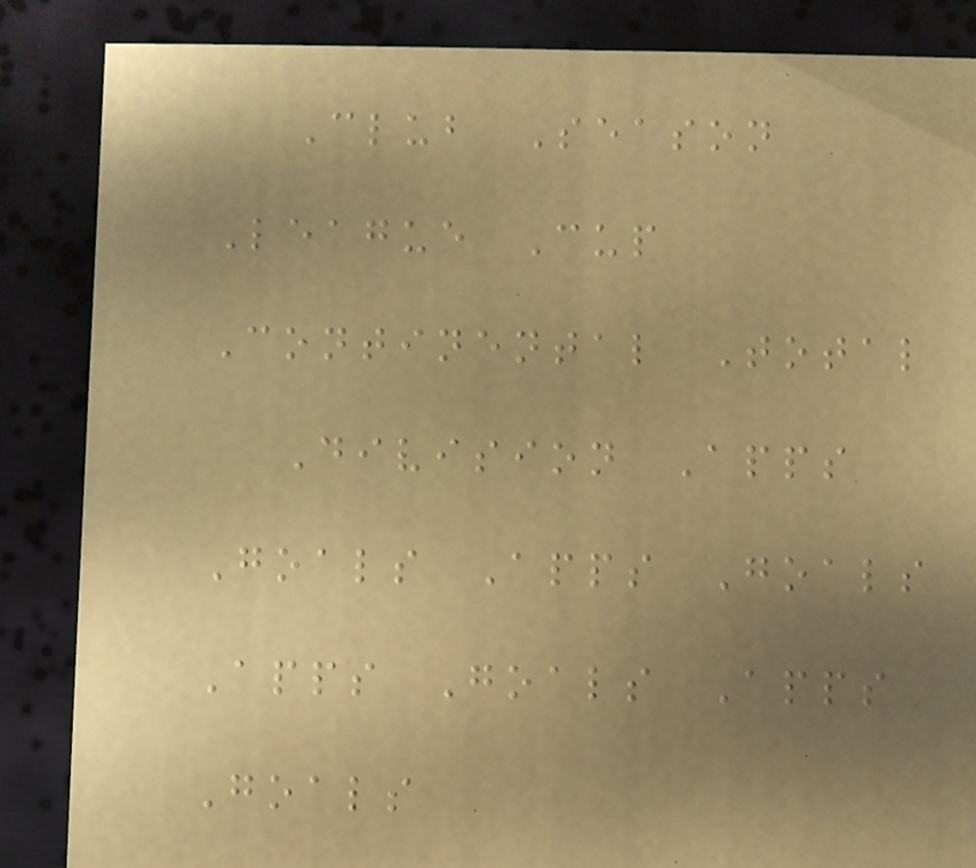Club Season
League Cup
Continental Total
Division Apps
Goals Apps Goals
Apps Goals Apps
Goals
